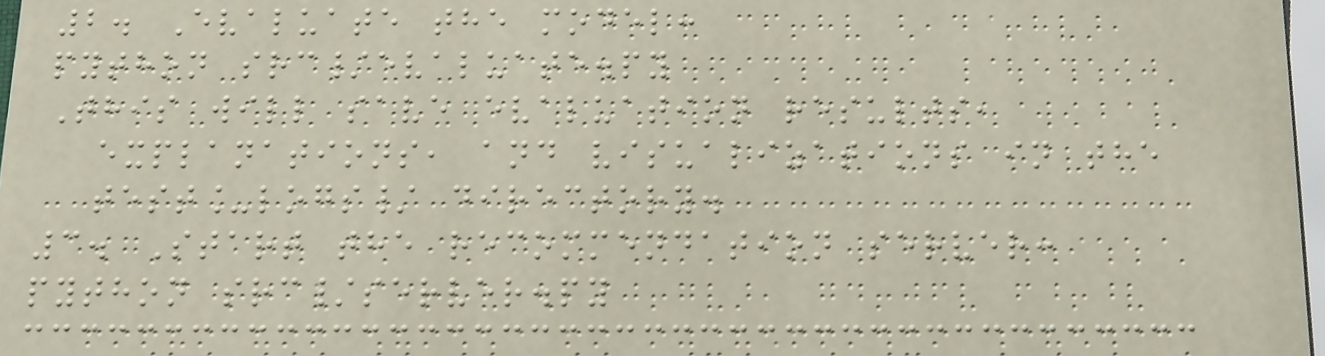2. Evaluate the model:
python src/evaluate.py
This will save evaluation results,
explanations, and visualizations in the
test_logs/ directory.
3. Start the recommendation server:
python src/server.py
